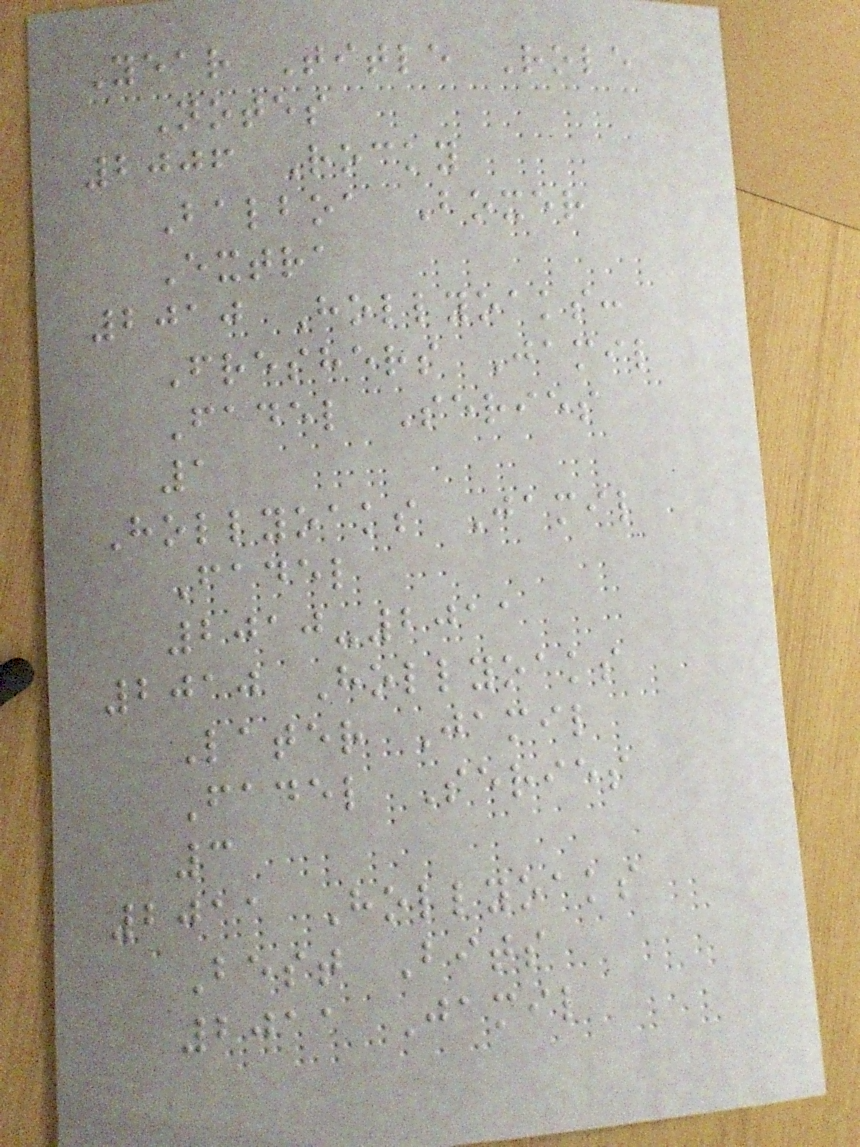Year Title Role
Notes
2006 Rocky
Balboa Boxer
Extra
2010 Hollyoaks:
Freshers Jamil
Fadel Series
1
Hollyoaks Jamil
Fadel
2010-2011
2010 Hollyoaks
Later Jamil
Fadel Series
3
2011 Hollyoaks
Best Bits
2011 Jamil
